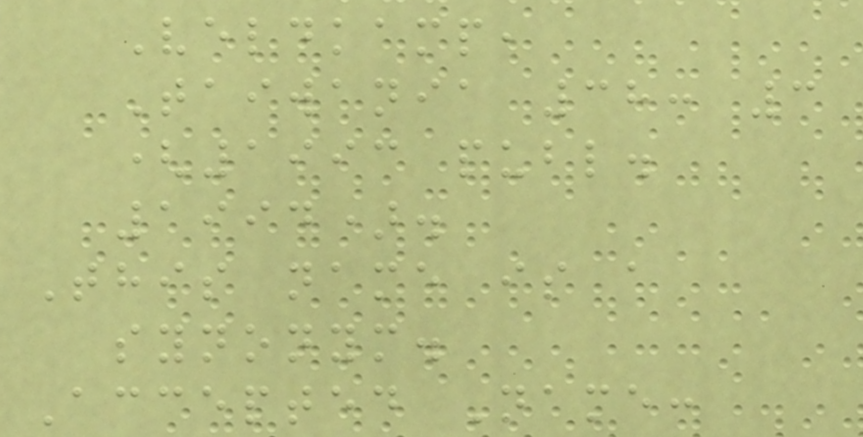Veldkamp,
Taiwania 38: 3
(1993 publ.
1994).
This name is a
synonym.
Accepted Name:
